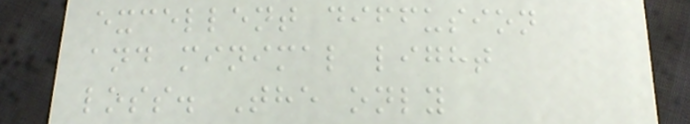excellent diffusion
and minimal light
loss. The only
